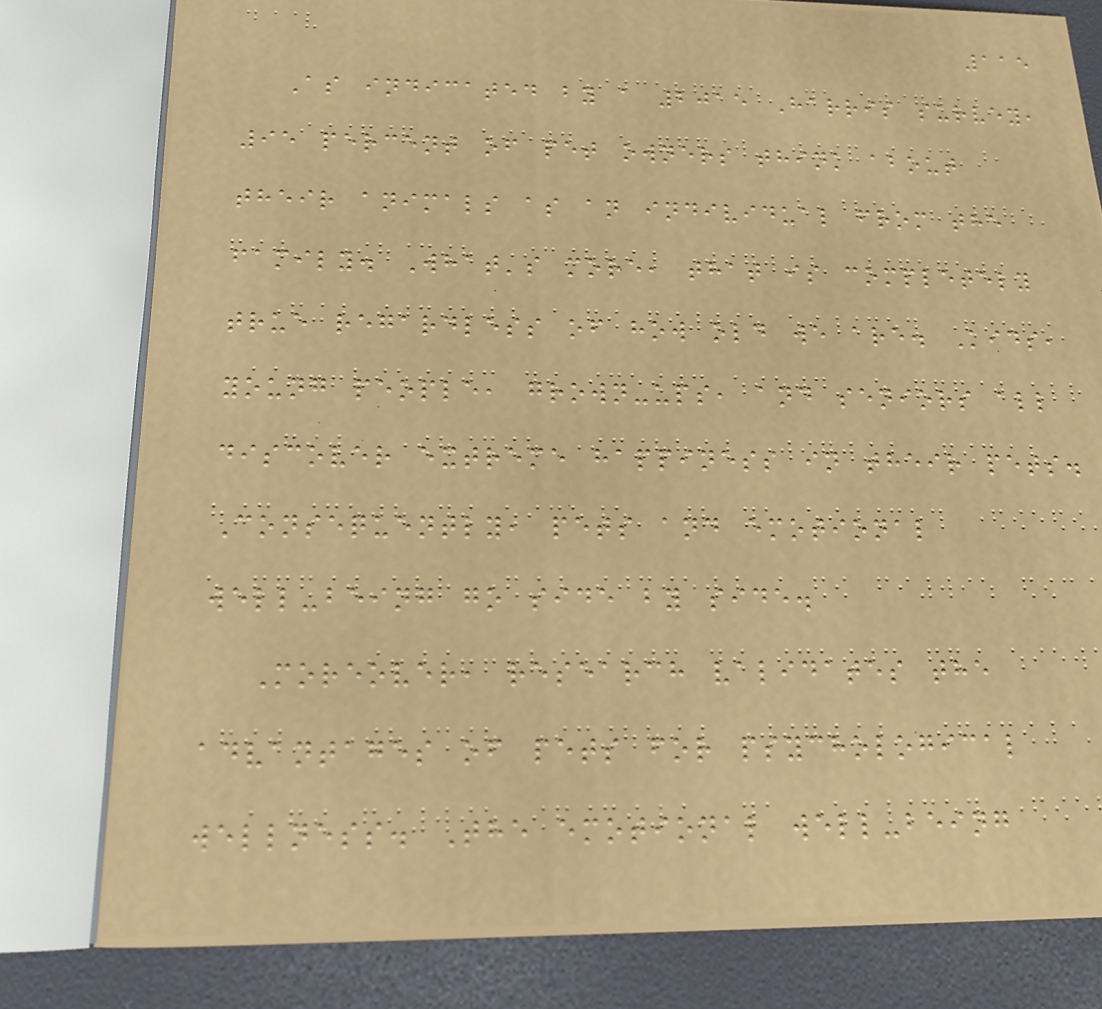115
As indicated by a 2015 Harris survey,
95 percent of pet owners think about
their animals as an individual from the
family. What's more, that is completely
true regardless of how old we are. Kids,
young people, grown-ups, and seniors all
discover extreme happiness in their pets.
Consequently, pets and emotional
well-being go side by side.
Moreover, research validates the
advantages of pets for psychological
wellness. The emotional well-being
